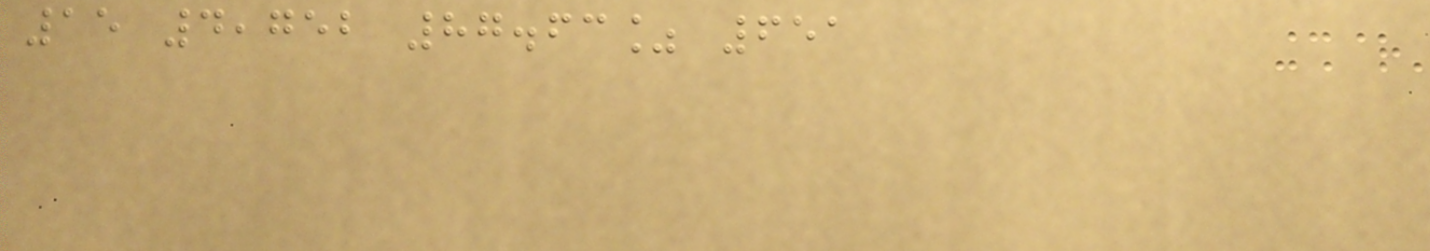15 4,752 87.63% 651
